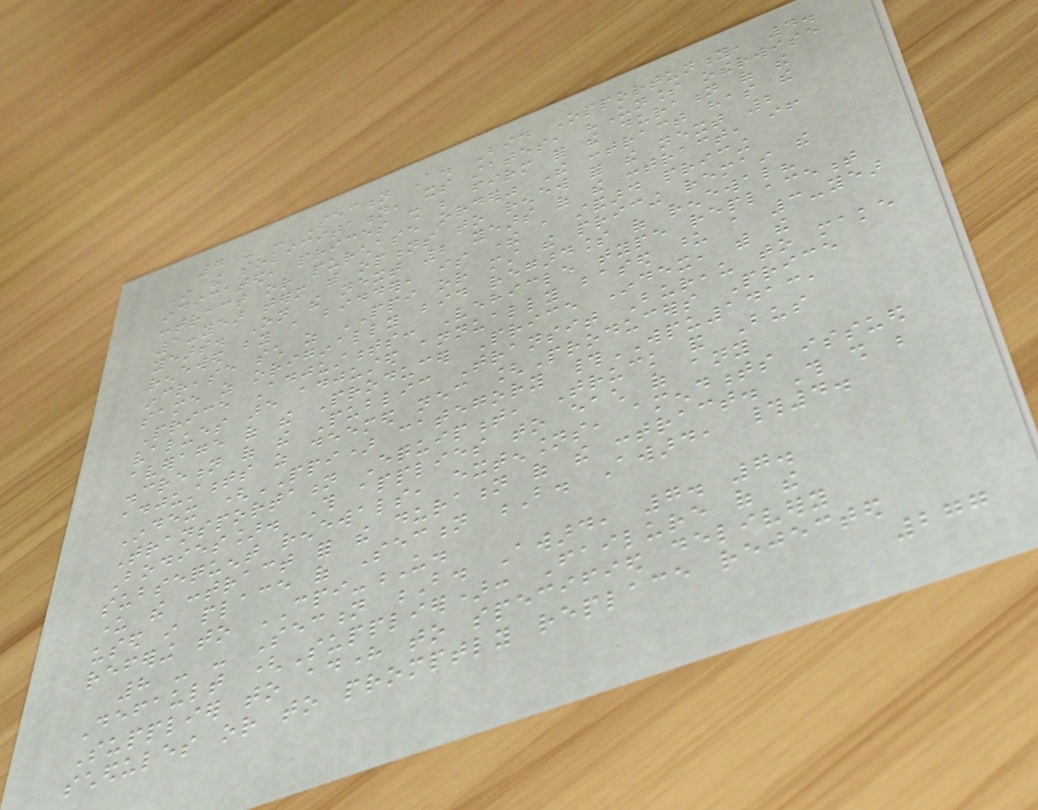7 - - Section A. Bid Opportunity, 4.
In the solicitation, its states, "Unless otherwise
indicated, prices shall be firm for the duration of the
contract or purchase order" The contract has the
1-year term with options to renew for the next 2
years. On the next 2 years of the contract, if
renewed by a bidder, is there a standard pricing
increase such as PPI or must the pricing remain the
same as originally bid regardless of renewal?
Price Adjustments: Vehicle type replacement
values are adjusted annually based upon a 3-year
average of the Producer Price Index, with the
discretion of the Public Transit Bureau to make
adjustments as deemed necessary [Producers Price
Index (PPI) category #WPU1413,
Transportation Equipment, Truck and Bus
Bodies]. This applies to each of any
subsequent renewals, extensions, amendments issued
under the contract for the duration of the contract. This shall be
used in place of Section B. Award, #4.
refering to CPI-U.
8 - - Section B. Award, 7. 7.
Default (Supplier): Failure of the
Supplier to adhere to specified delivery
schedules or to promptly replace rejected
277
